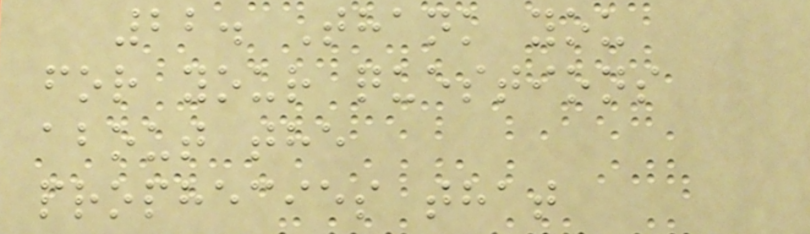22. Thank you
for your questions
about the
prophecies that
